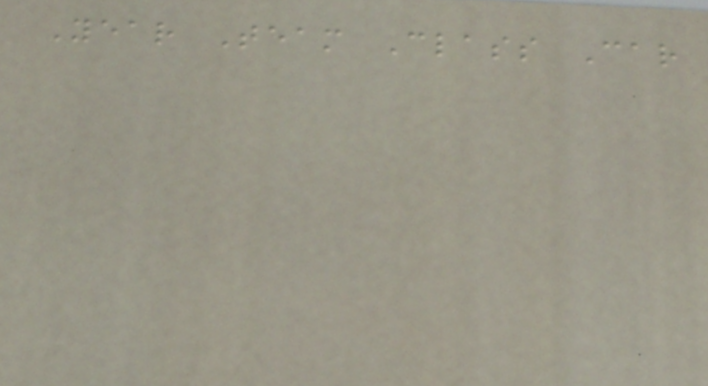Year Team Class Car
